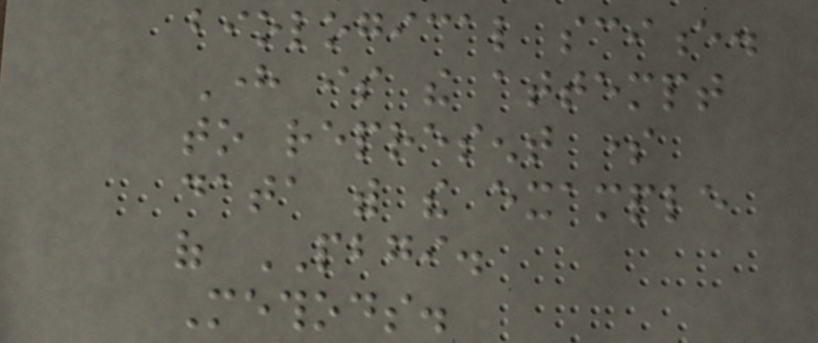biological science.
Here is the attempt
to represent some
data with the example
of PBGI.
Methods.
